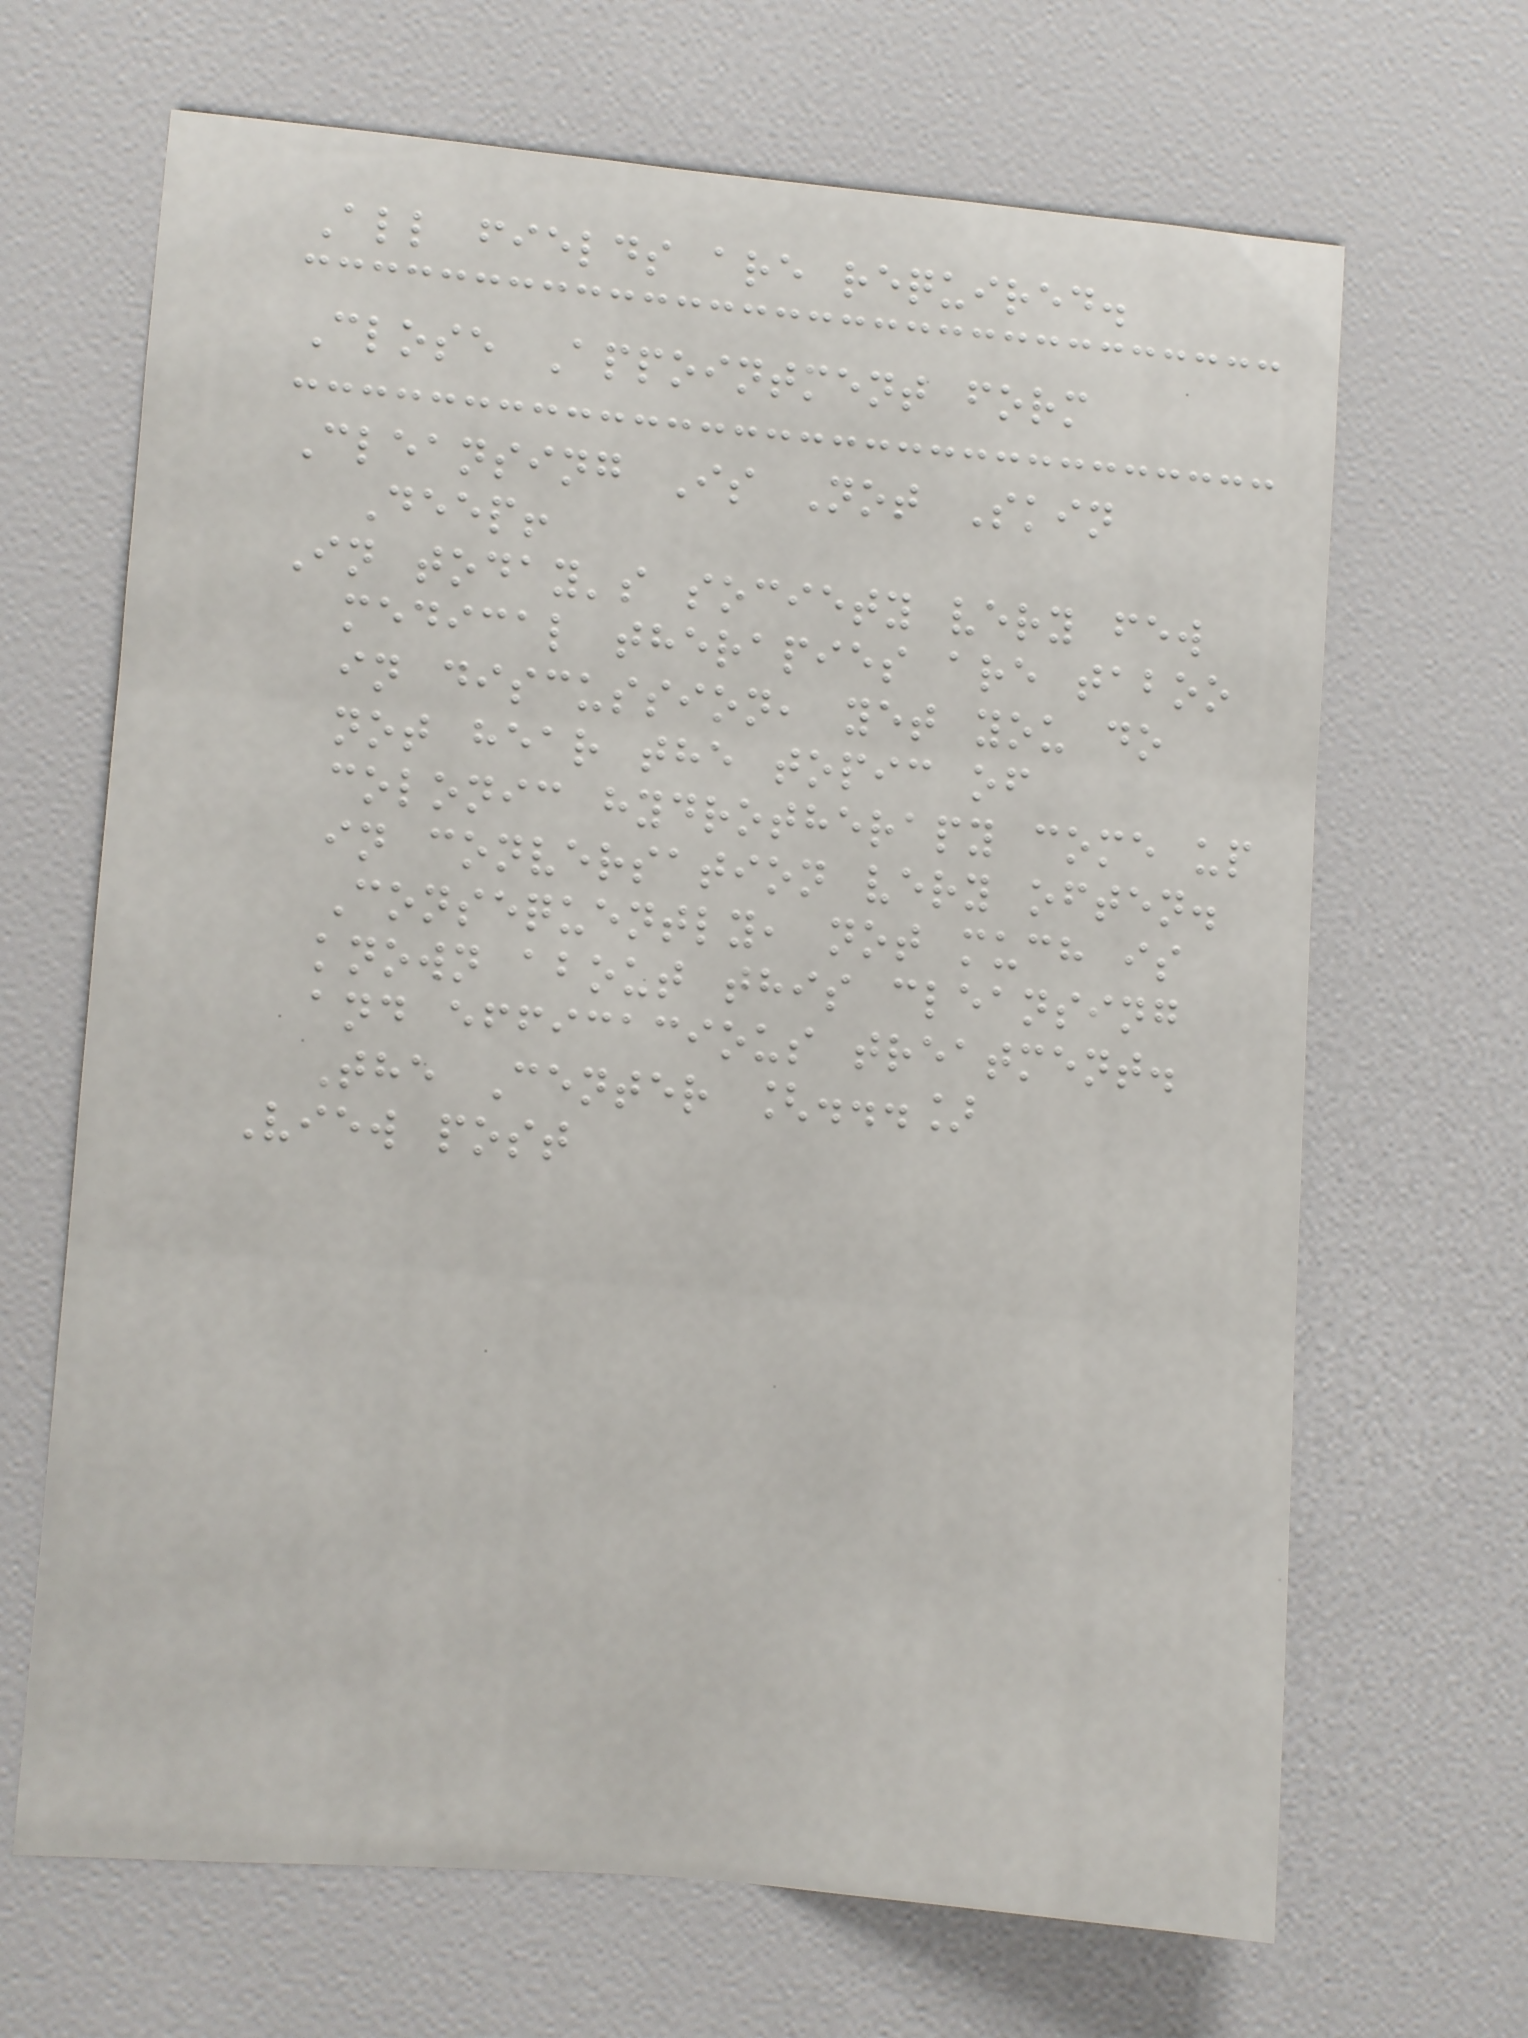All fields are required.
Close Appointment form
Cleansing Is Not Skin
Deep!
In today's society very few
medical therapies are taboo
in discussion, yet you do
not hear the topic of
colonic hydrotherapy come up
in conversation very often.
Consequently, not much is
known about this cleansing
and efficacious treatment.
The Center [...]
View post
